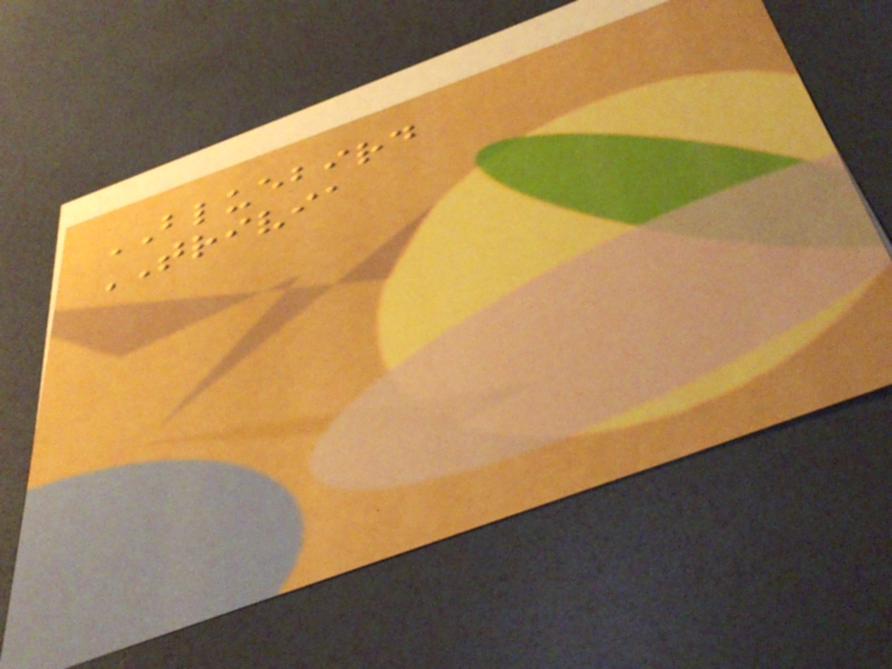BLUEBIRD
TRIVIA
